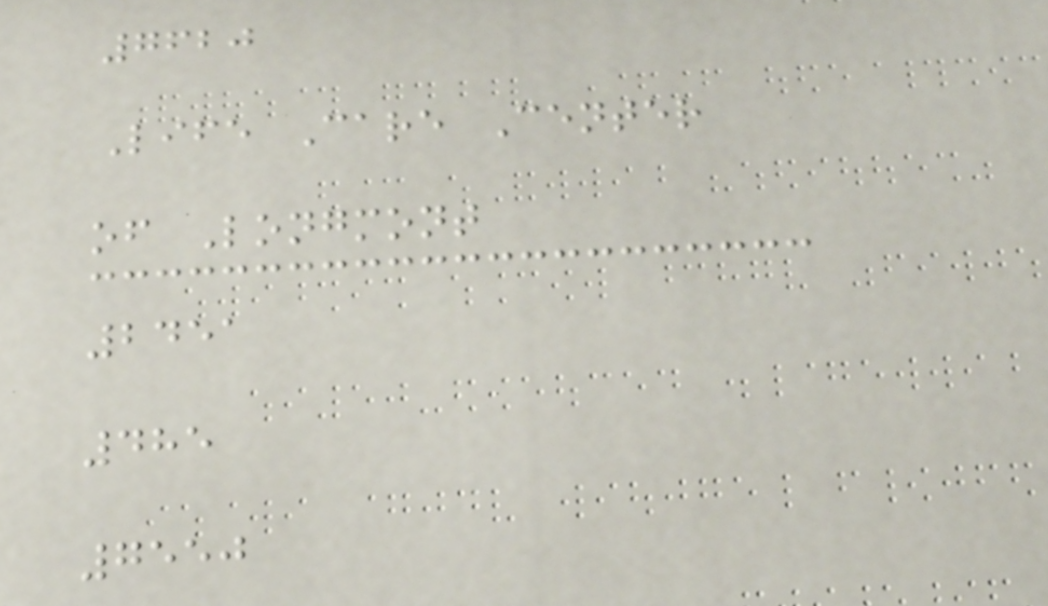7620
Life Care Center
of Longmont
2451
485
7550
